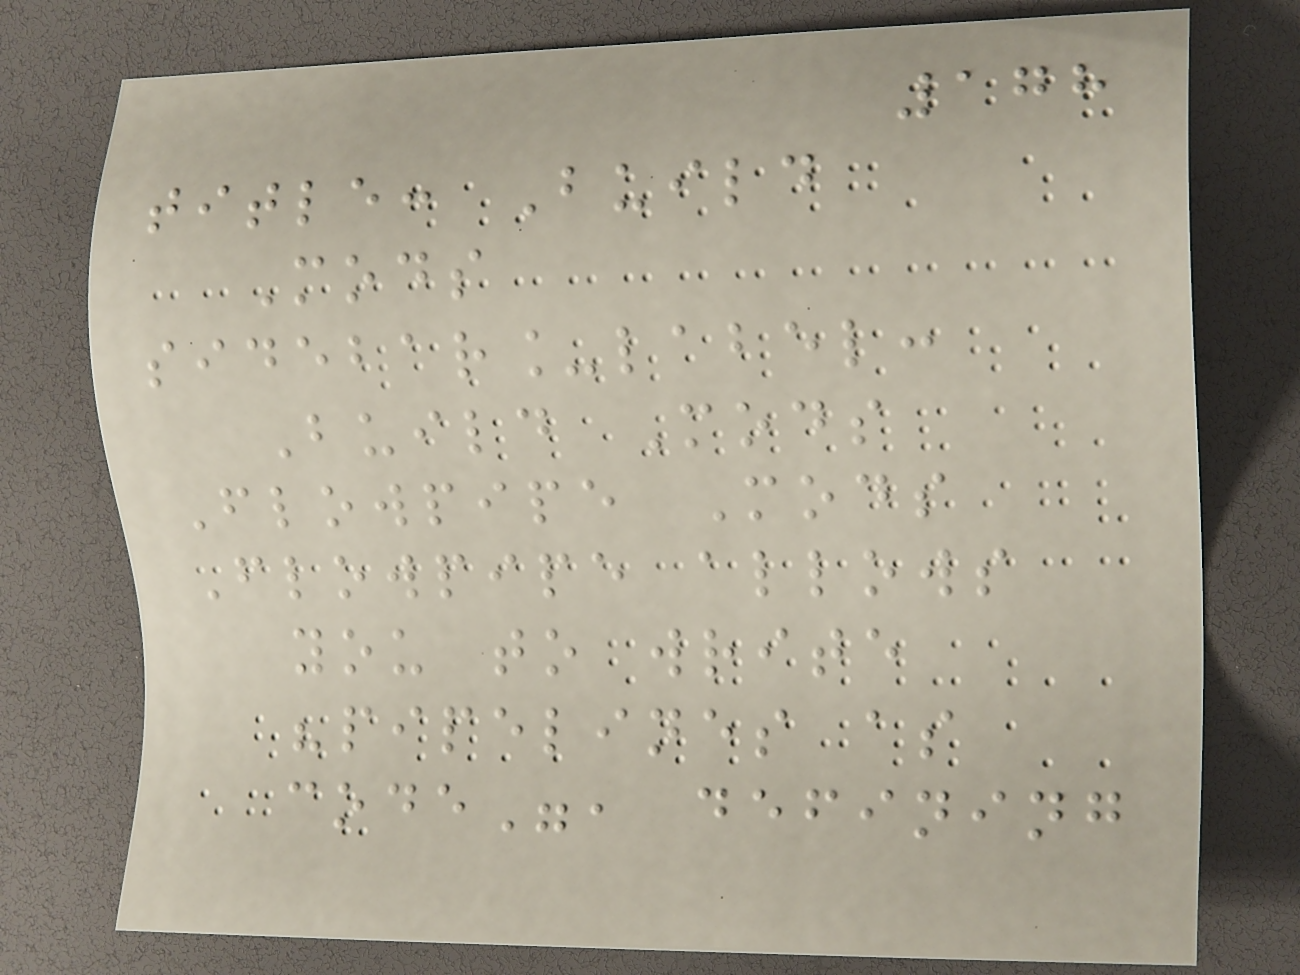178
title: Build
Mods
sidebar_label:
Build Mods
Flowpipe Mods
Flowpipe allows
you to write
"pipelines as
code", defining
